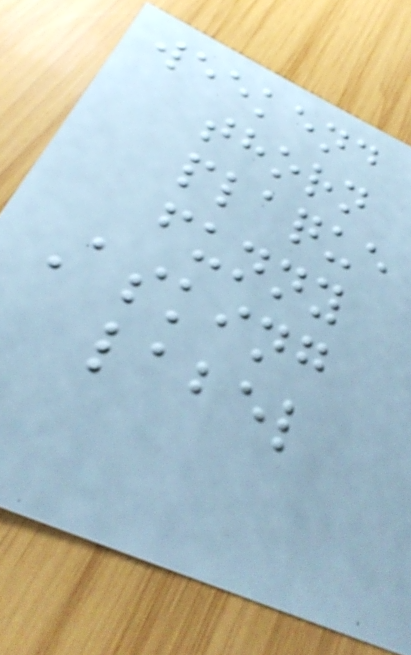weekend
thorn
plaque
funny
Asking
label
